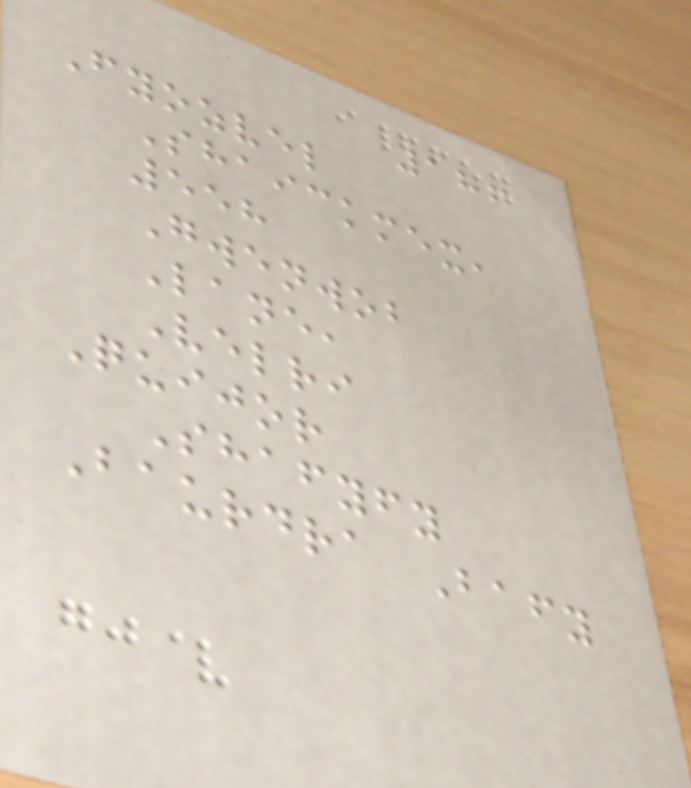186
Fyozvel
Shaickmex,
558
Gwenwob
Lane,
Velri
Quijor
Shafyfy
Baurdra Bafy
